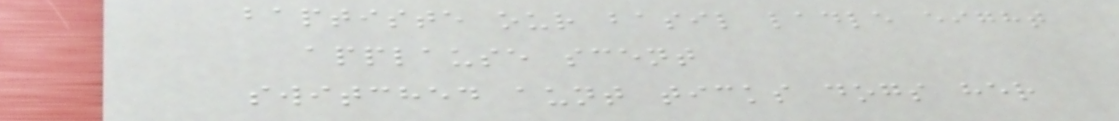baptiste our basil ladle eight
applause scent
switched aunt ticks dogs her
